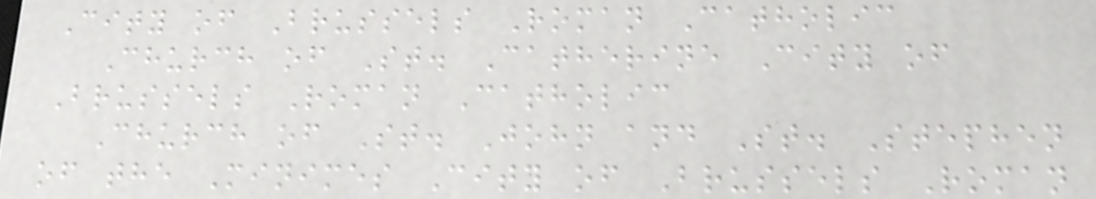City of Brussels Roman Catholic
Church of St. Catherine City of
Brussels Roman Catholic
Church of St. John and St. Stephen
of the Minimes City of Brussels Roman
